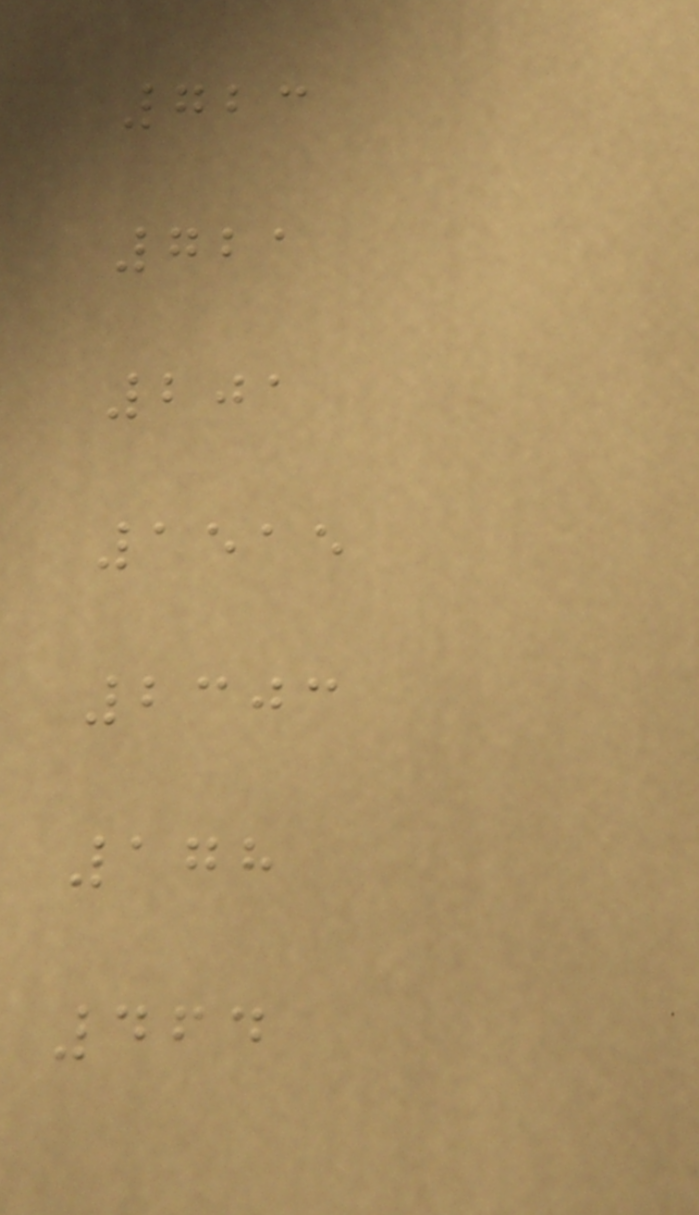723
721
201
1515
2303
178
464
